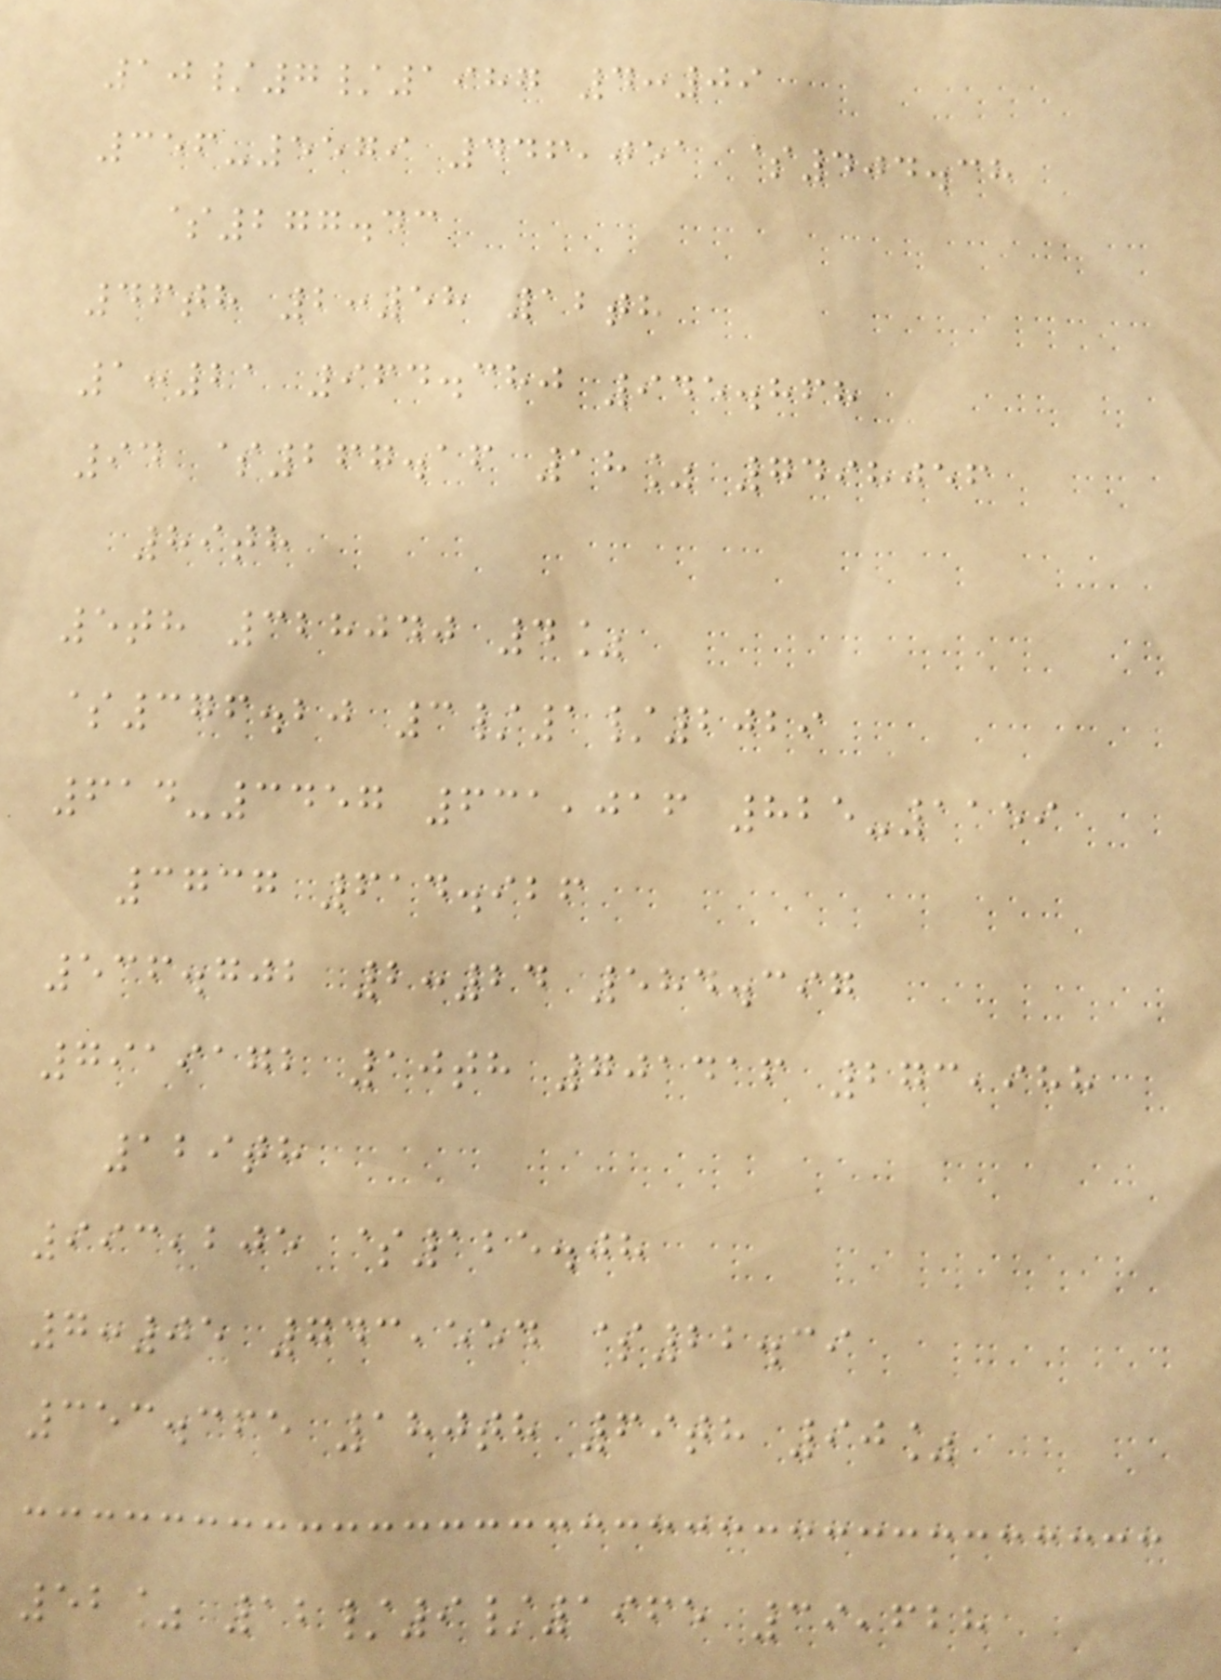10/7/1987 4:09
356-5579 446,051 $404.38
$277.43
46th 2:58 12th
1:21 964.380 945.868
94 $267.16 18% 7498056
89th
5th 328040 4%
$376.20 3/1/2029
614-3457 631,016 825-1159
3737 614.926
536.702 2:24 584.397
7919172 10th 701416 273,988
129th
993,205 $125.08
7:05 743,554 $22.39
353.365 180th 69th 90%
52% 12/9/1965 39,628
